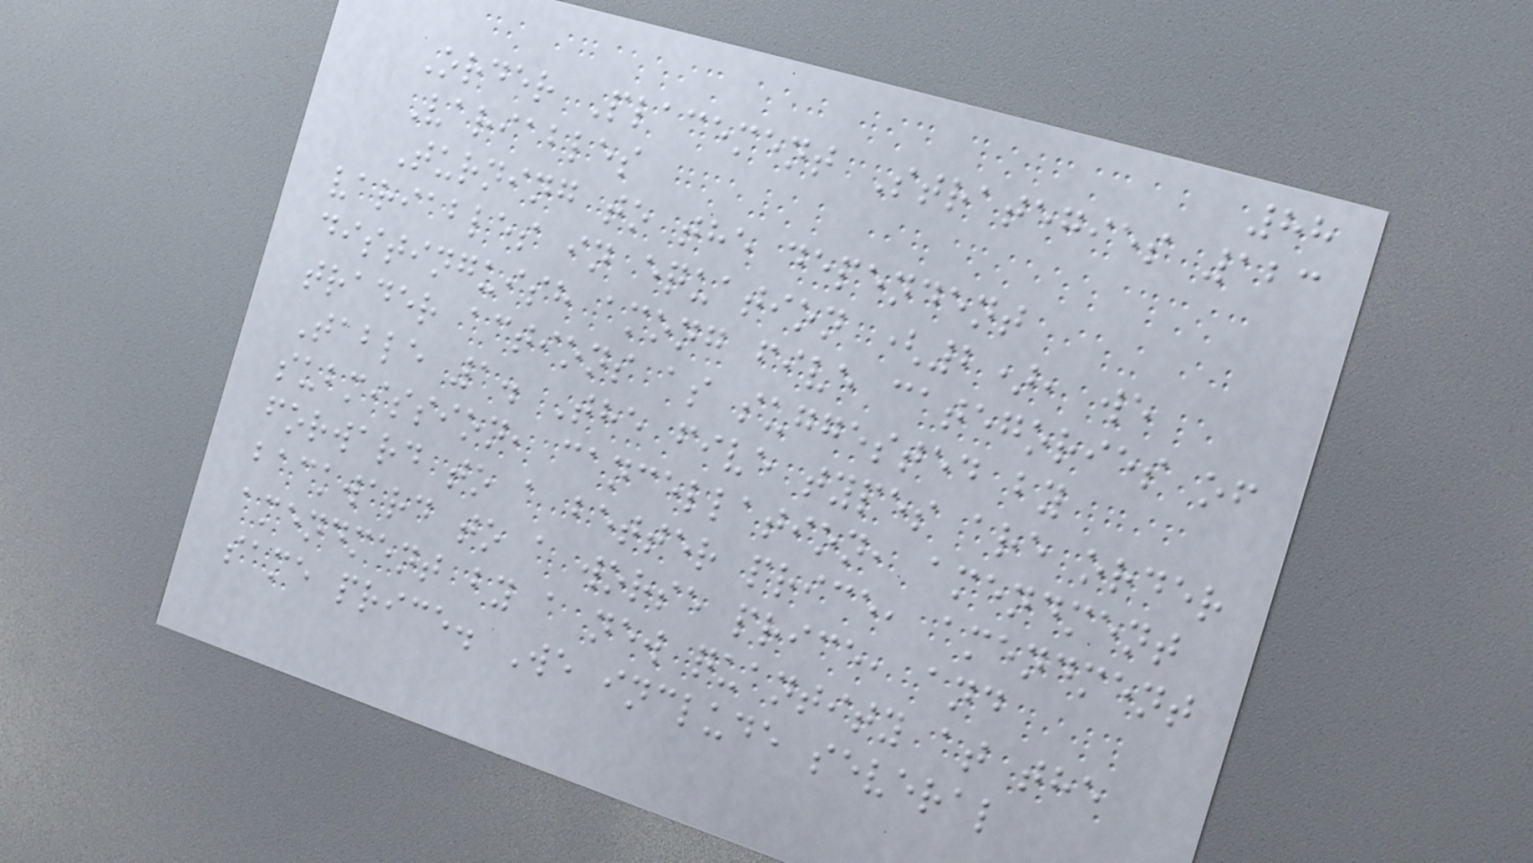88
Order Placement Strategies 123
Variables
Turning to the dependent
variables in equation (2), we
distinguish among five categories of
trader actions as suggested by
Table 1. The five types are order
submission, cancellation, amendment
forward to a better price, amendment
backward to a worse price, and
amendment by a new quantity at the
same price. We include several
